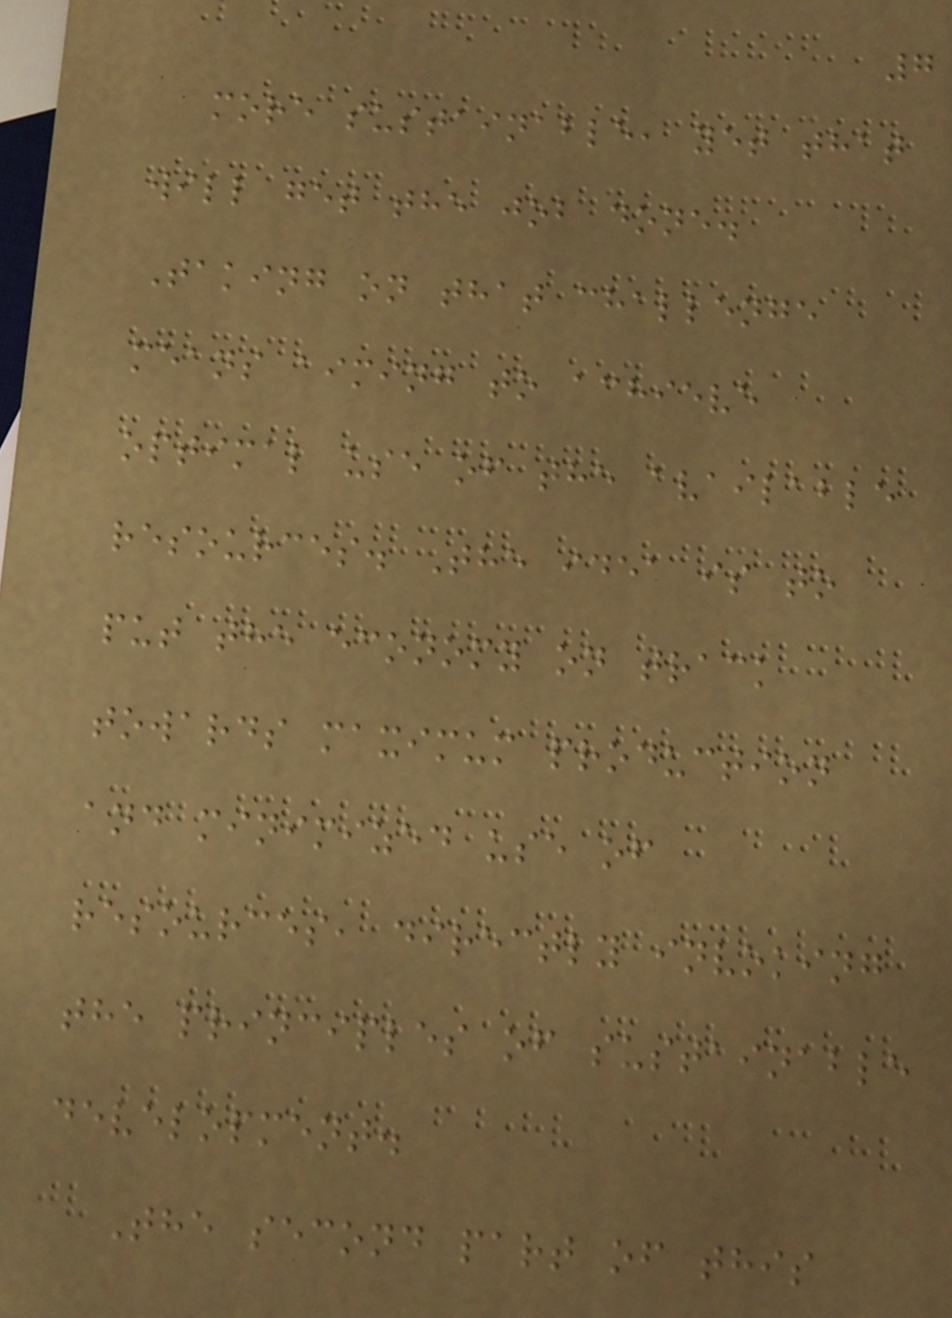7
more sustainable, yet that
will get the job done.
Taking on that challenge
means aiming to achieve
optimal use of the available
resources. The idea is to
put the economy on track
towards maximum production
and minimized use of
resources, directly invoking
the principles of sustainable
development.
The second part of this
